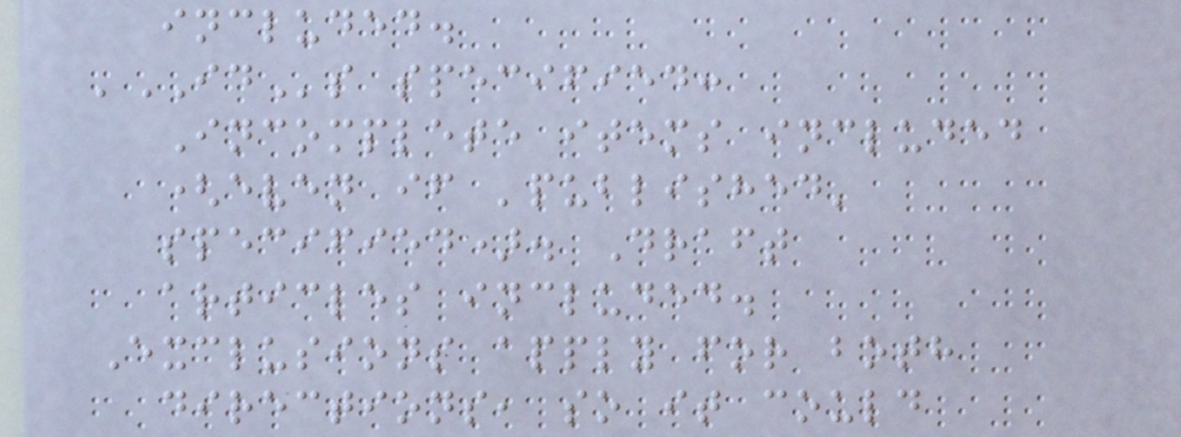included.
'IDs specified:
Incomplete items included
(even if 'published'
specified). Draft
articles included.
Exclusions apply for both
directions, so it could
